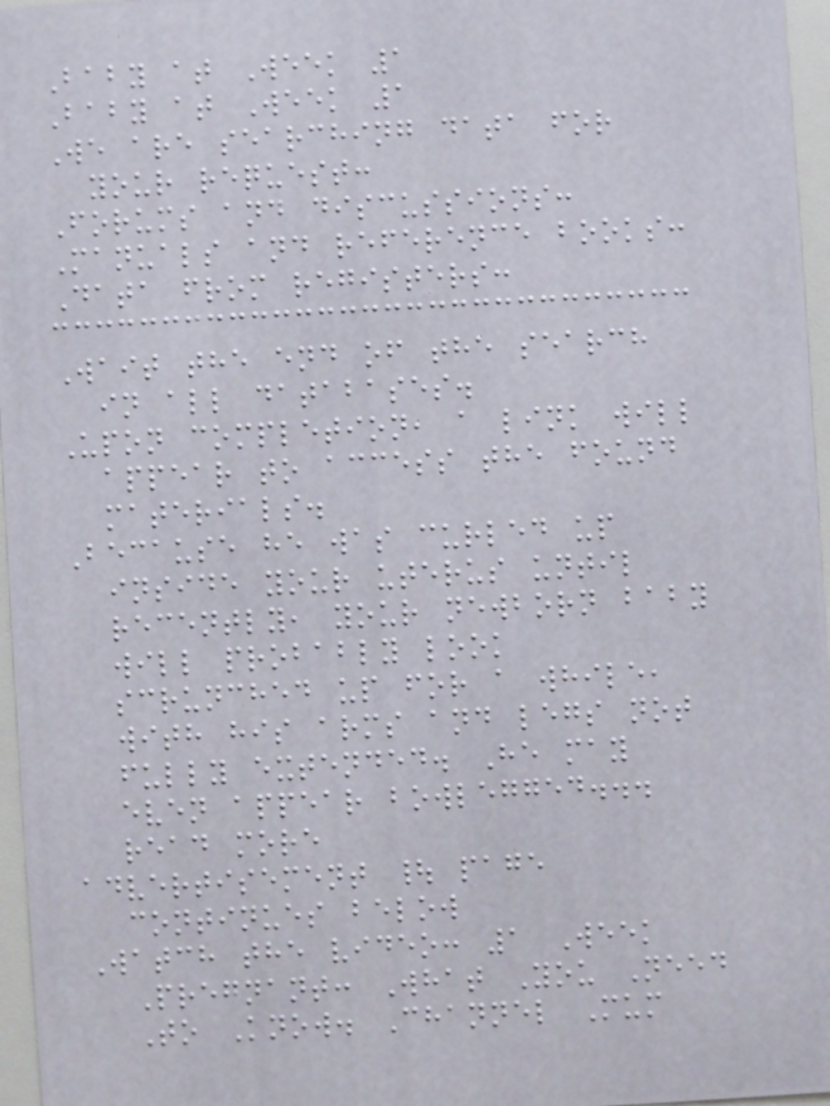Baby at Week 1
Baby at Week 1
We are searching data for
your request:
Forums and discussions:
Manuals and reference books:
Data from registers:
Wait the end of the search
in all databases.
Upon completion, a link will
appear to access the found
materials.
Because he was curled up
inside your uterus until
recently, your newborn baby
will probably look
scrunched up for a while,
with his arms and legs not
fully extended. He may
even appear bowlegged...
read more
advertisement | page
continues below
Watch the video: 1 Week
Pregnant: What You Need
To Know. Channel Mum
